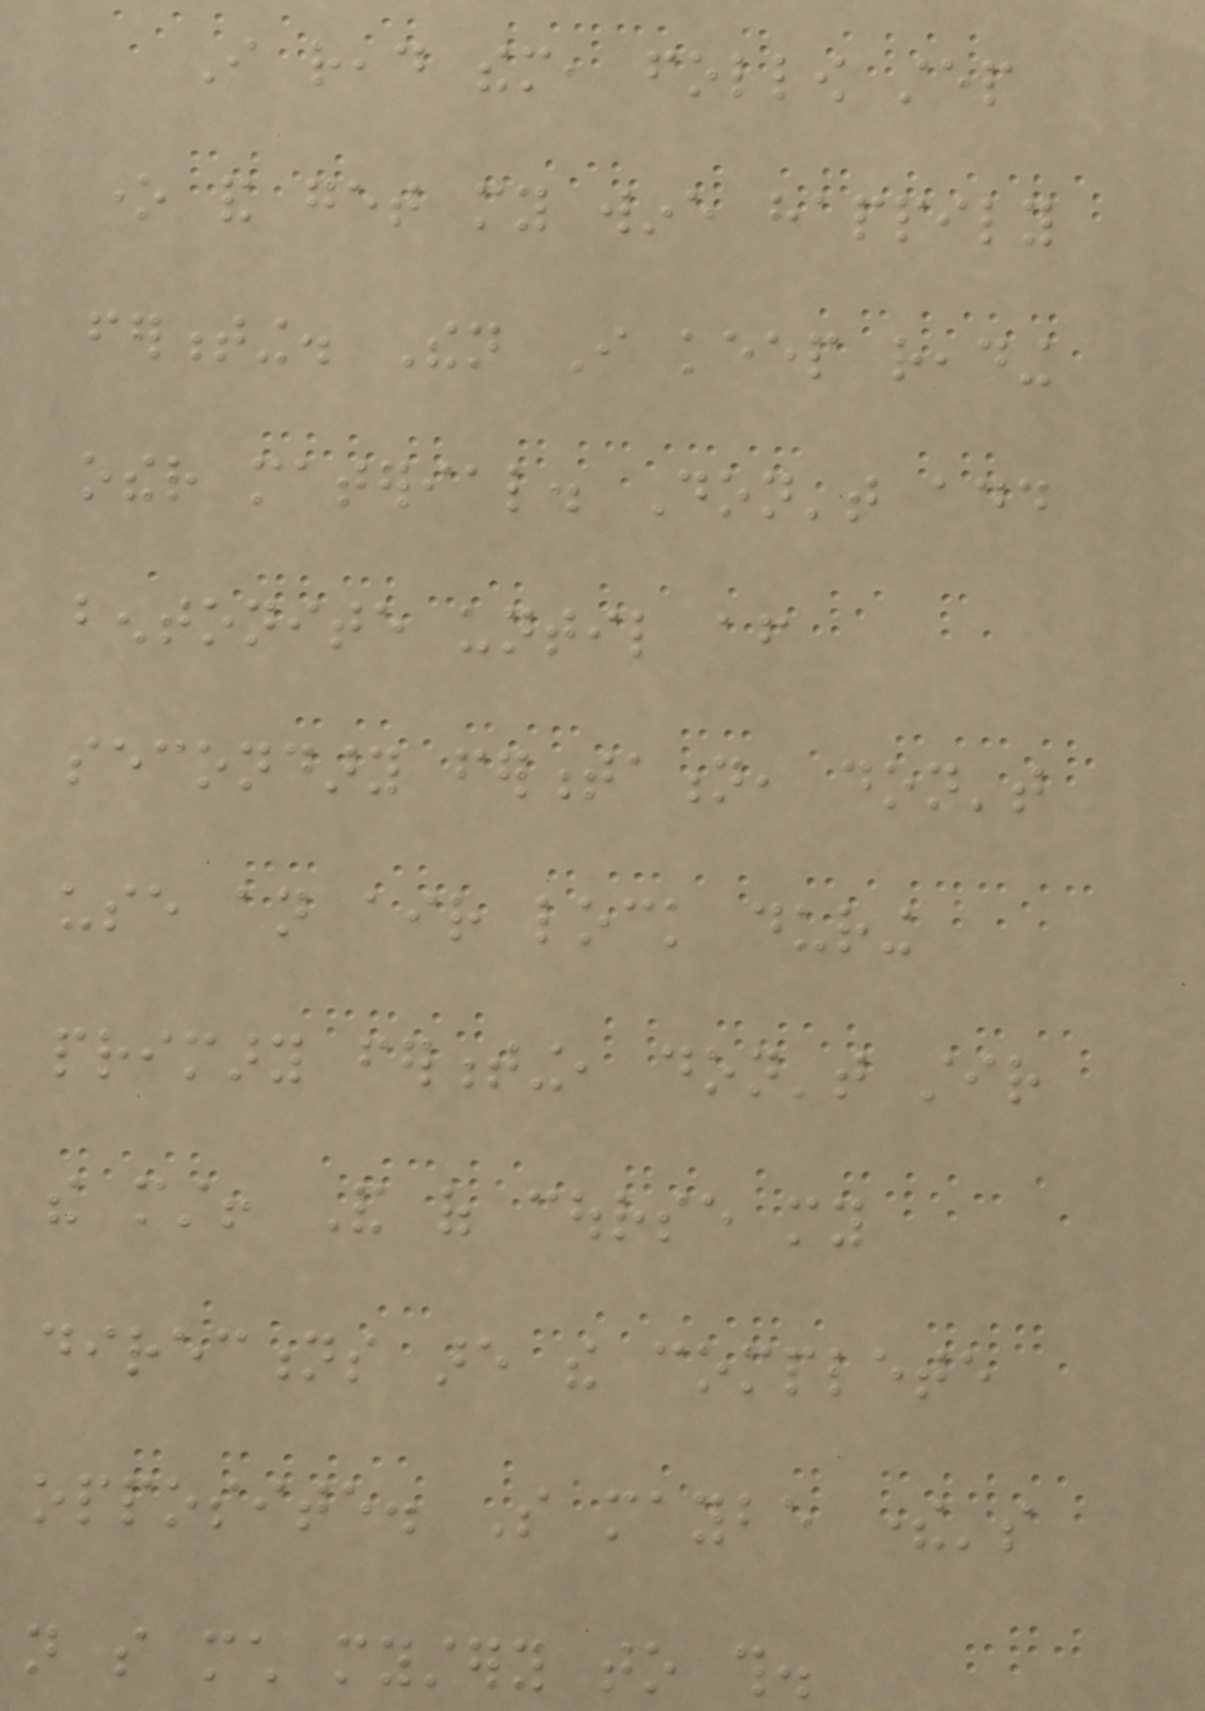I read them, follow step
one and get my wine happily
fermenting. Then I keep reading
other material. Don't add
bentonite until after
secondary fermentation, don't
use an air lock during
primary fermenting, don't stir
the must! And of course my
directions are the complete
opposite. So maybe there's
not so much mystery to this.
